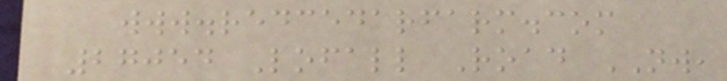www.redcedarfarm.com
27054 Lofall Road NW,
